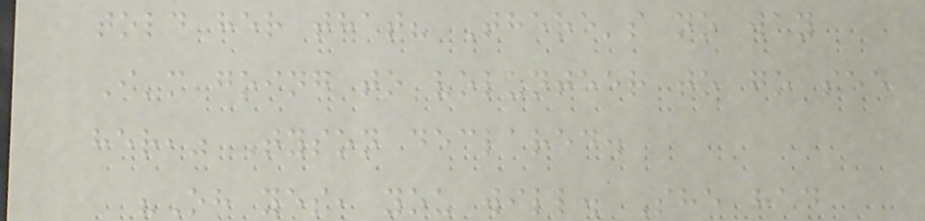told her that? There's no way
I'm going to volunteer to go see
her," Tyson declared.
"Oh yes, you will. She had
